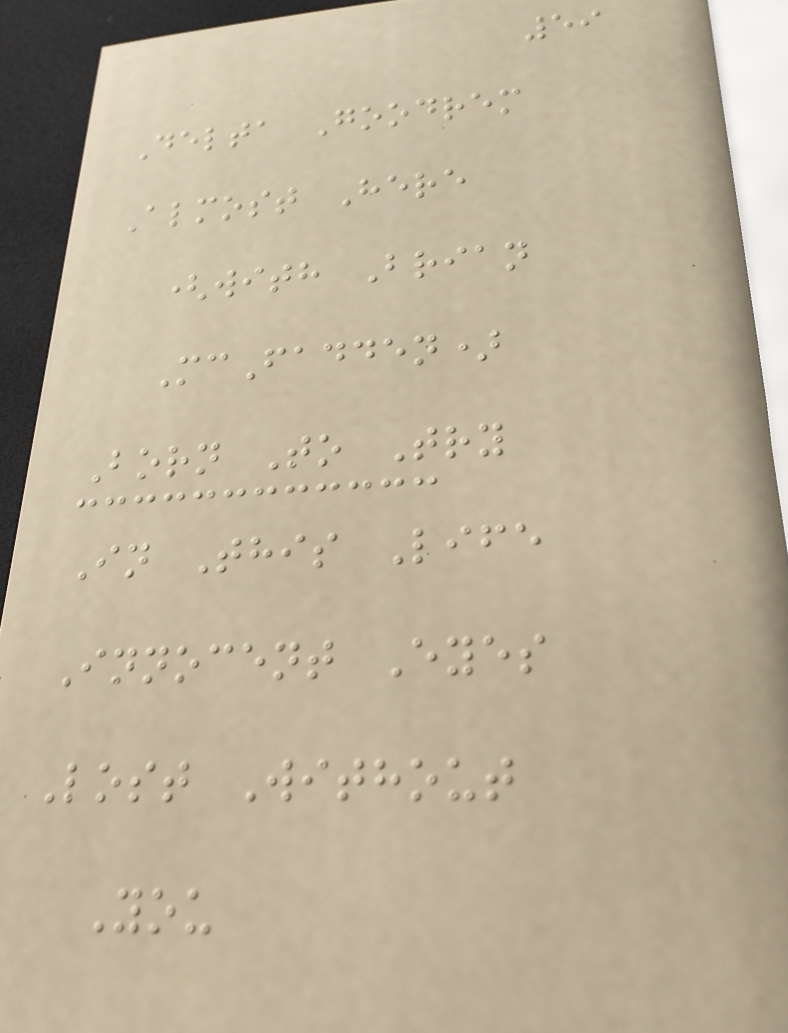59
Delta Goodrem
Almost Here
(with Brian
McFadden)
Born To Try
In This Life
Innocent Eyes
Lost Without
You
